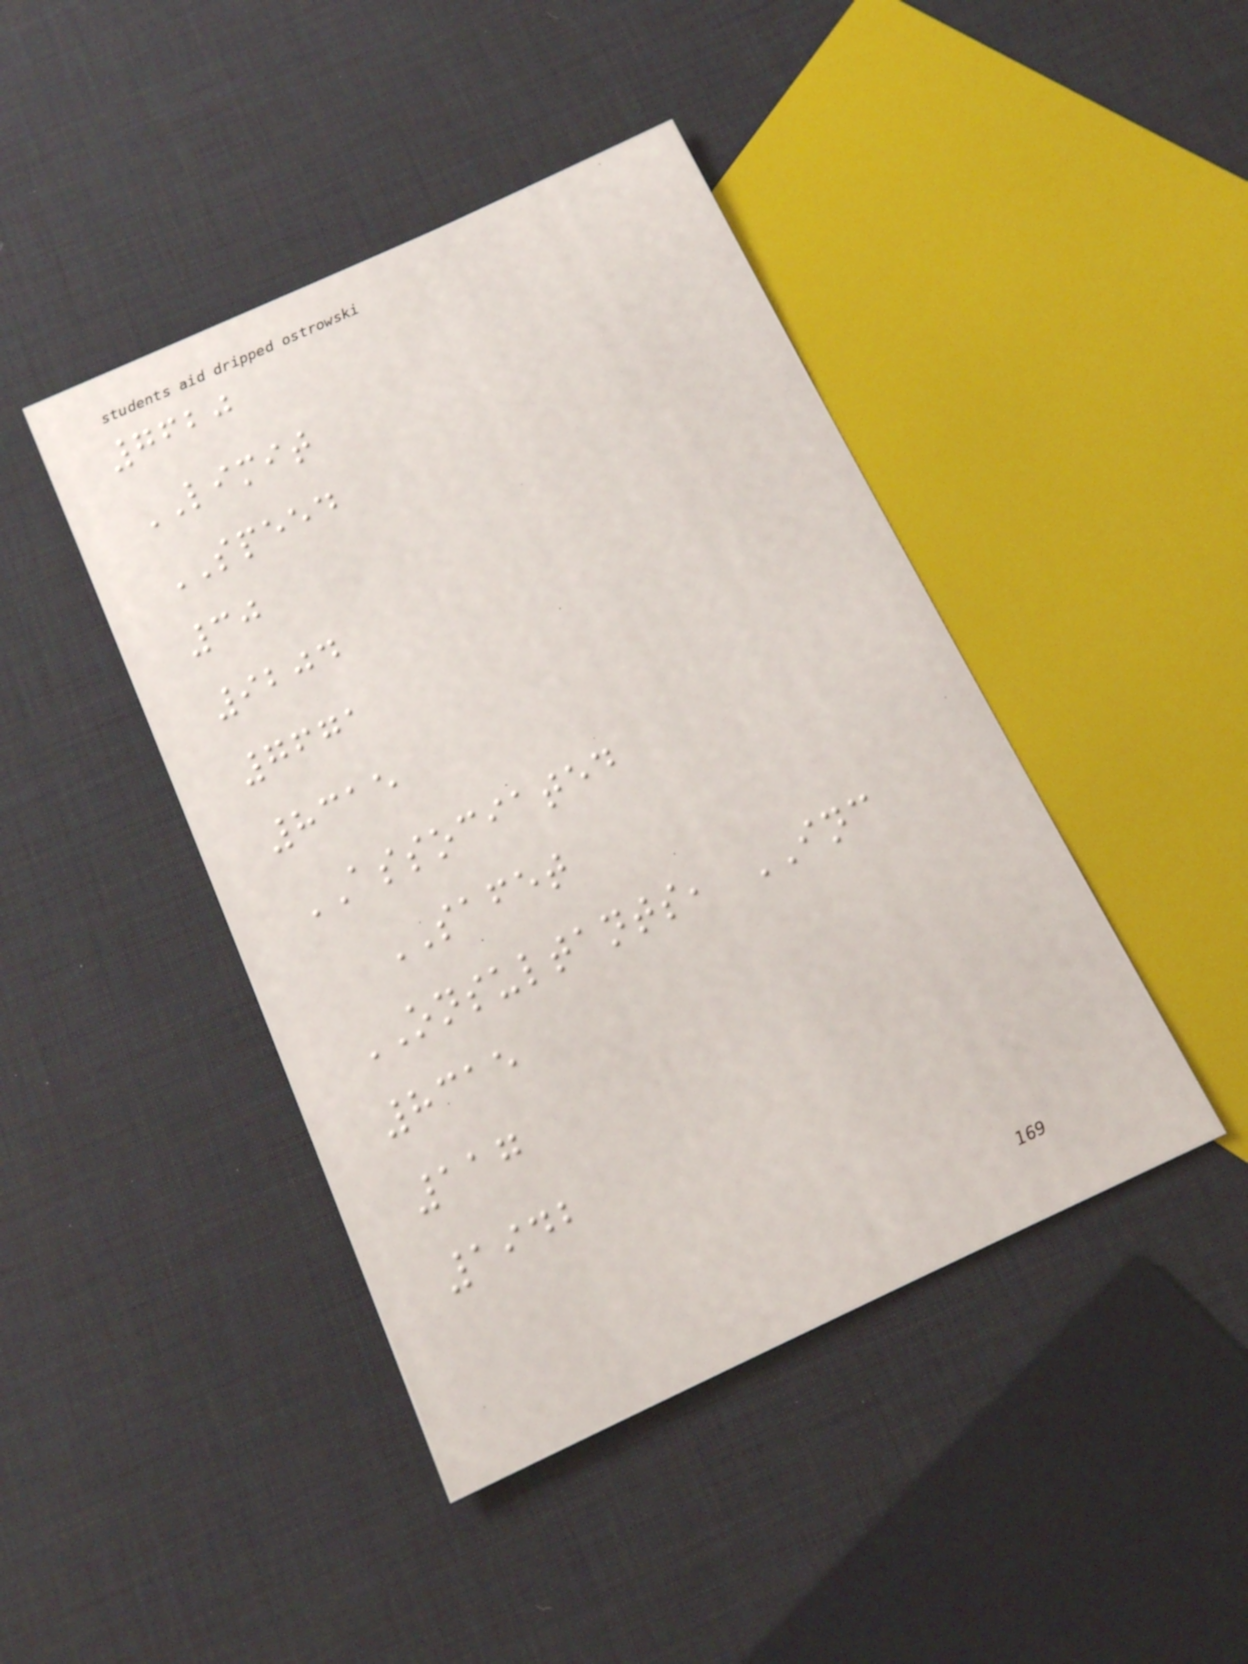7620
LIMIT
SPEED
30
9204
7671
8315
ASSOCIATED
SAFET
ONSULTANTS, INC
8315
117
1942
